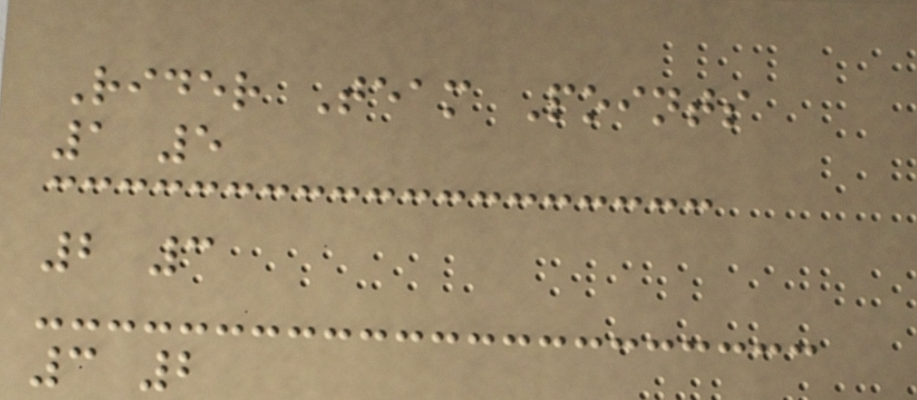Rider Team Points
1 5
2 3
3 2
